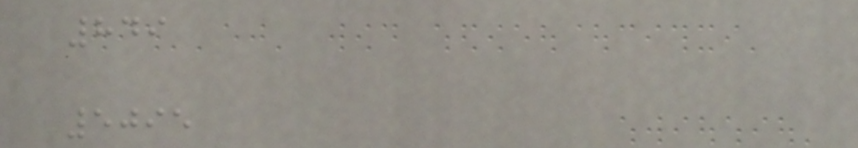849
5095
